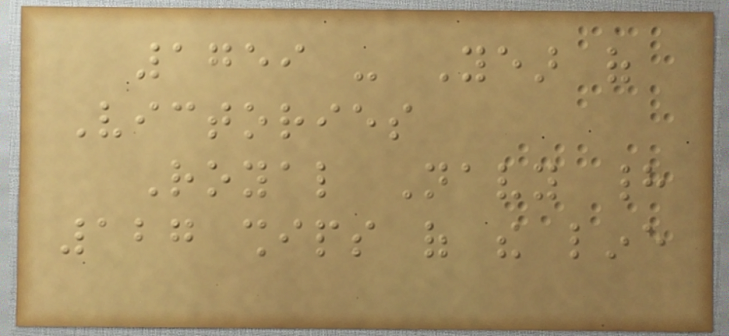1759 - Year of
Victories
Royal Navy had
127 ships of the line
